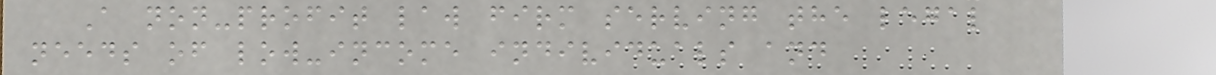A non-profit law firm serving the legal
needs of low-income individuals and
